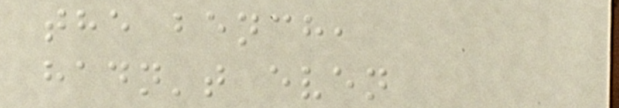the bench,
hadn't even
